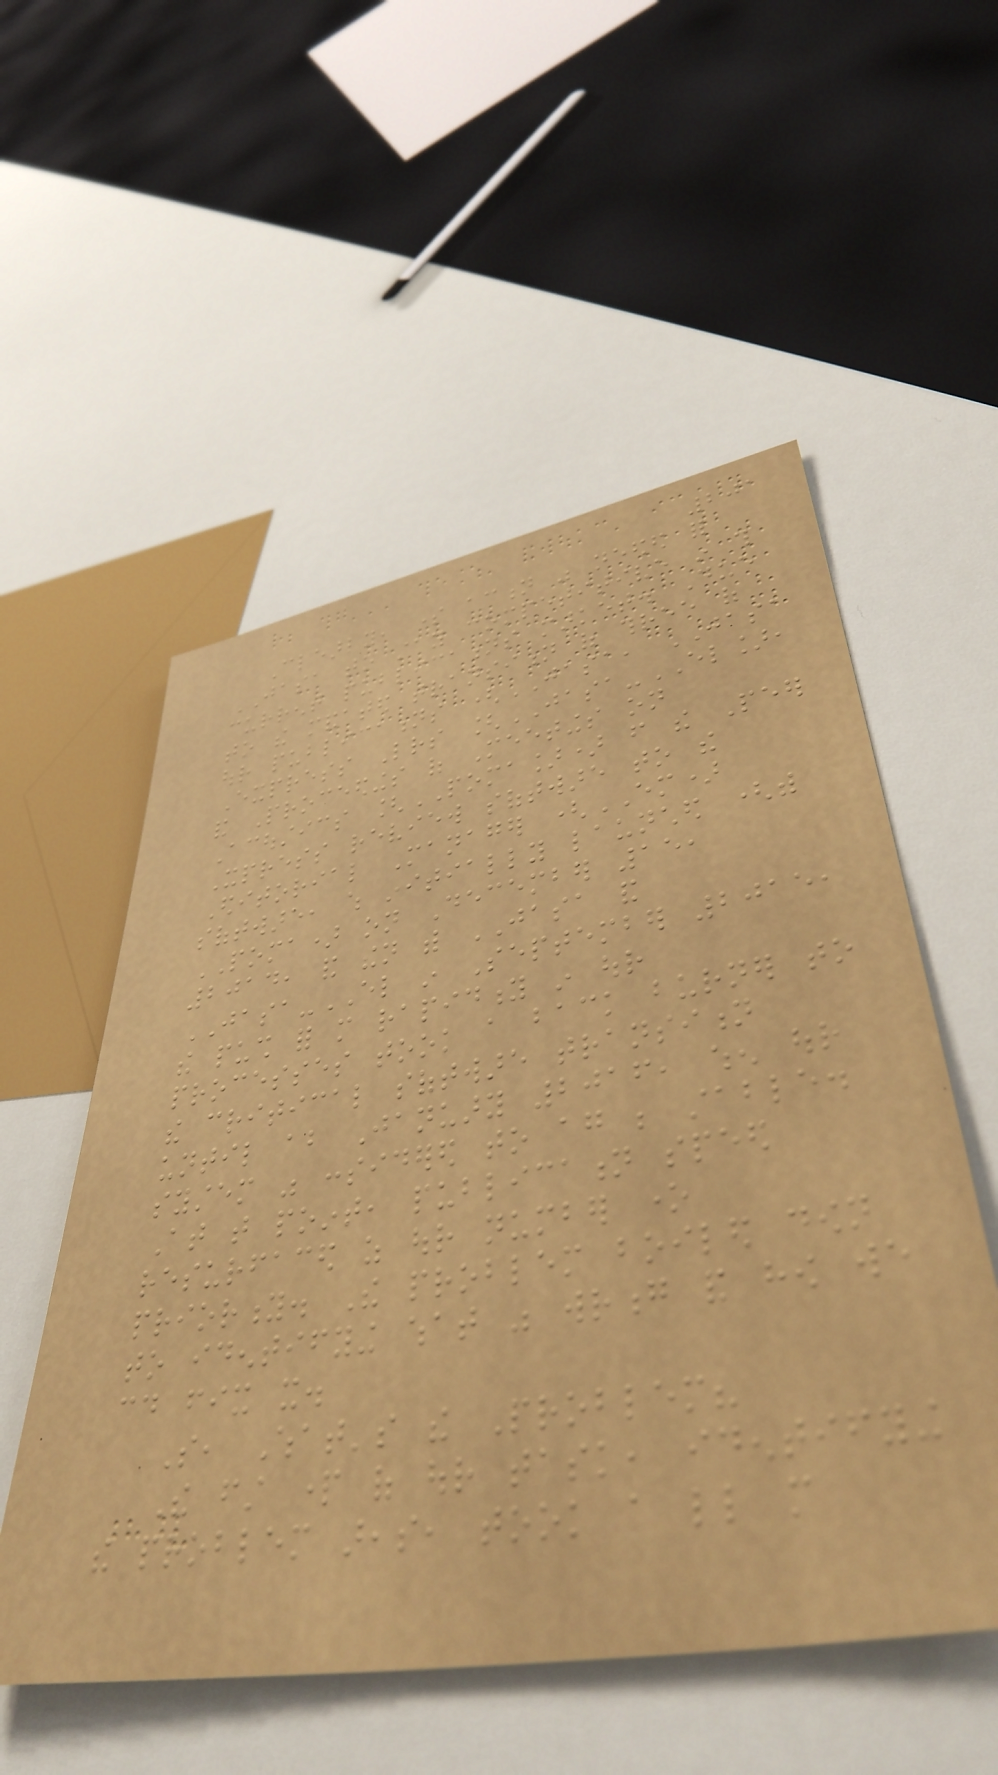201
Clearly, some action was needed for
JASA to stay competitive in this
current publications market. Due
to the mandated transition of three of
our publications (JASA, JASA
Express Letters [JASA-EL],
and Proceedings of Meetings on
Acoustics [POMA]) from the Peer
Xpress review software to the
Editorial Manager (EM)
software, which initially launched (with
POMA) on December 15,
2014, and then with JASA and
JASA-EL in September 2015,
the push for more rapidity in our
processes took a back burner to
the critical software transition
until about January 2016, when our
system was considered to again be stable.
At that point, publication speed
resurfaced as our number one
priority. The problem boiled down
to identifying what was wrong and how we
could fix it.
So, What's the Problem?
The first part of our task, identifying
the problem areas, took a little more
